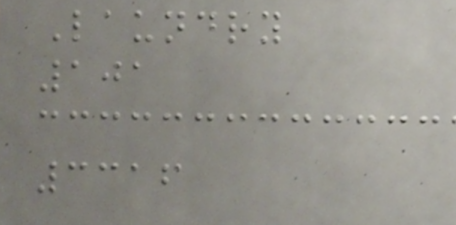Laundry
101
3316
